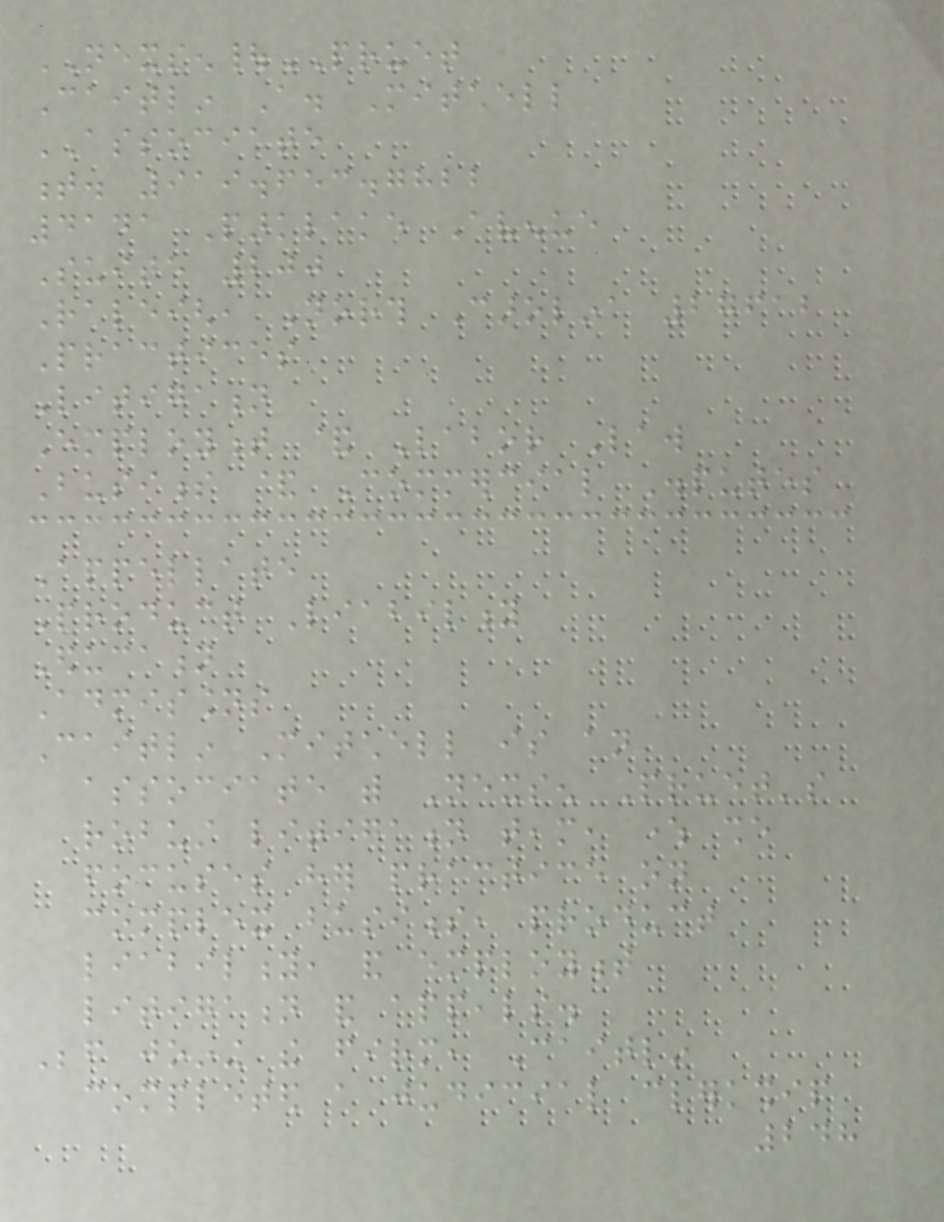NEXSEN|PRUET
Caitlin A. Mitchell
ASSOCIATE
t. 919.653.7822
4141 Parklake Avenue
Suite 200
Raleigh, North Carolina 27612
Practices
Litigation
Employment & Labor Law
Business & Commercial Disputes
Appellate
Product Liability
Education
Admissions
Caitlin Mitchell is an
associate with Nexsen Pruet's
robust litigation team, where she
focuses her practice on
complex business, product
liability, and employment
litigation and appeals.
Before joining the firm, Caitlin
completed a judicial clerkship
248
